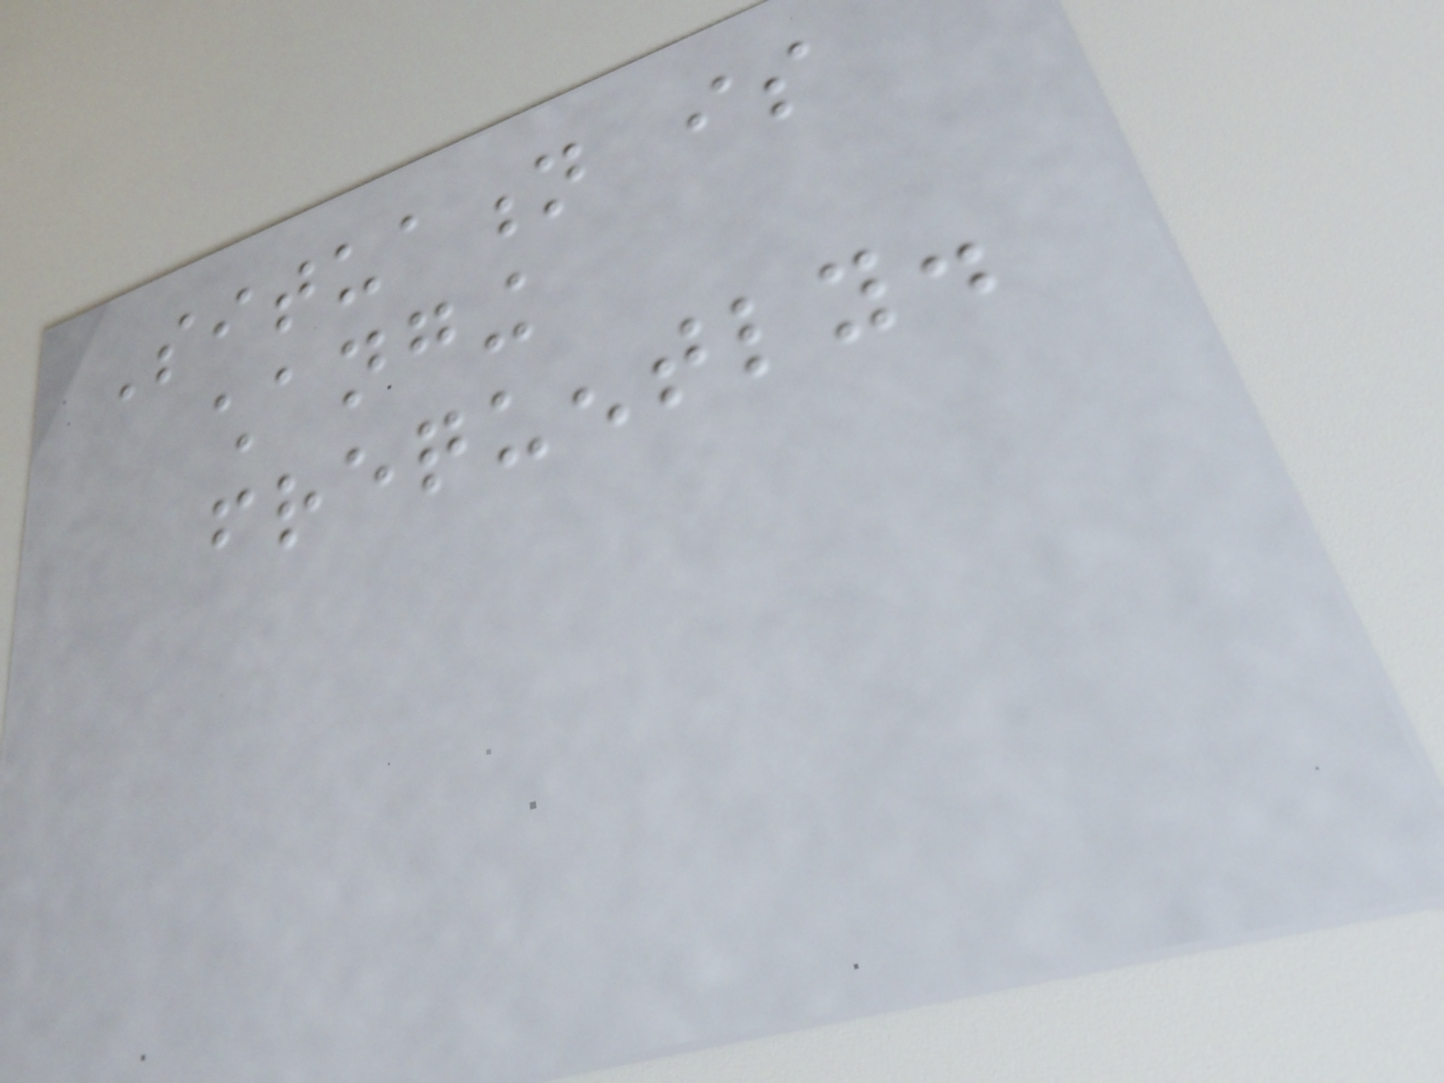Situation is
changing
frequently.
